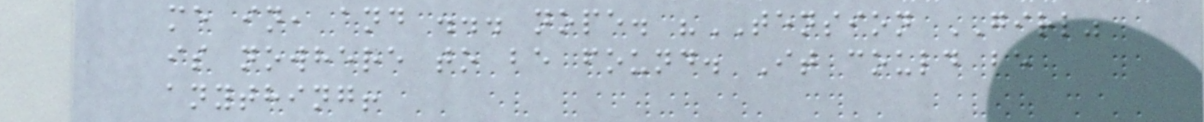me in, and ... nope. "TENSION GIRL"
is nowhere to be found. It could be
anything!
